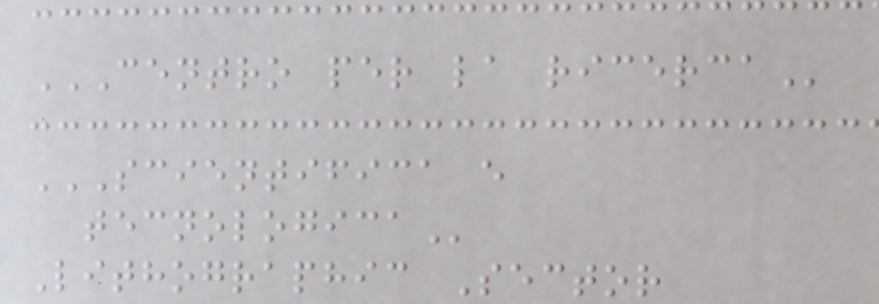CENTRO PER LA RICERCA
SCIENTIFICA E
TECNOLOGICA
Lithographic Sector
